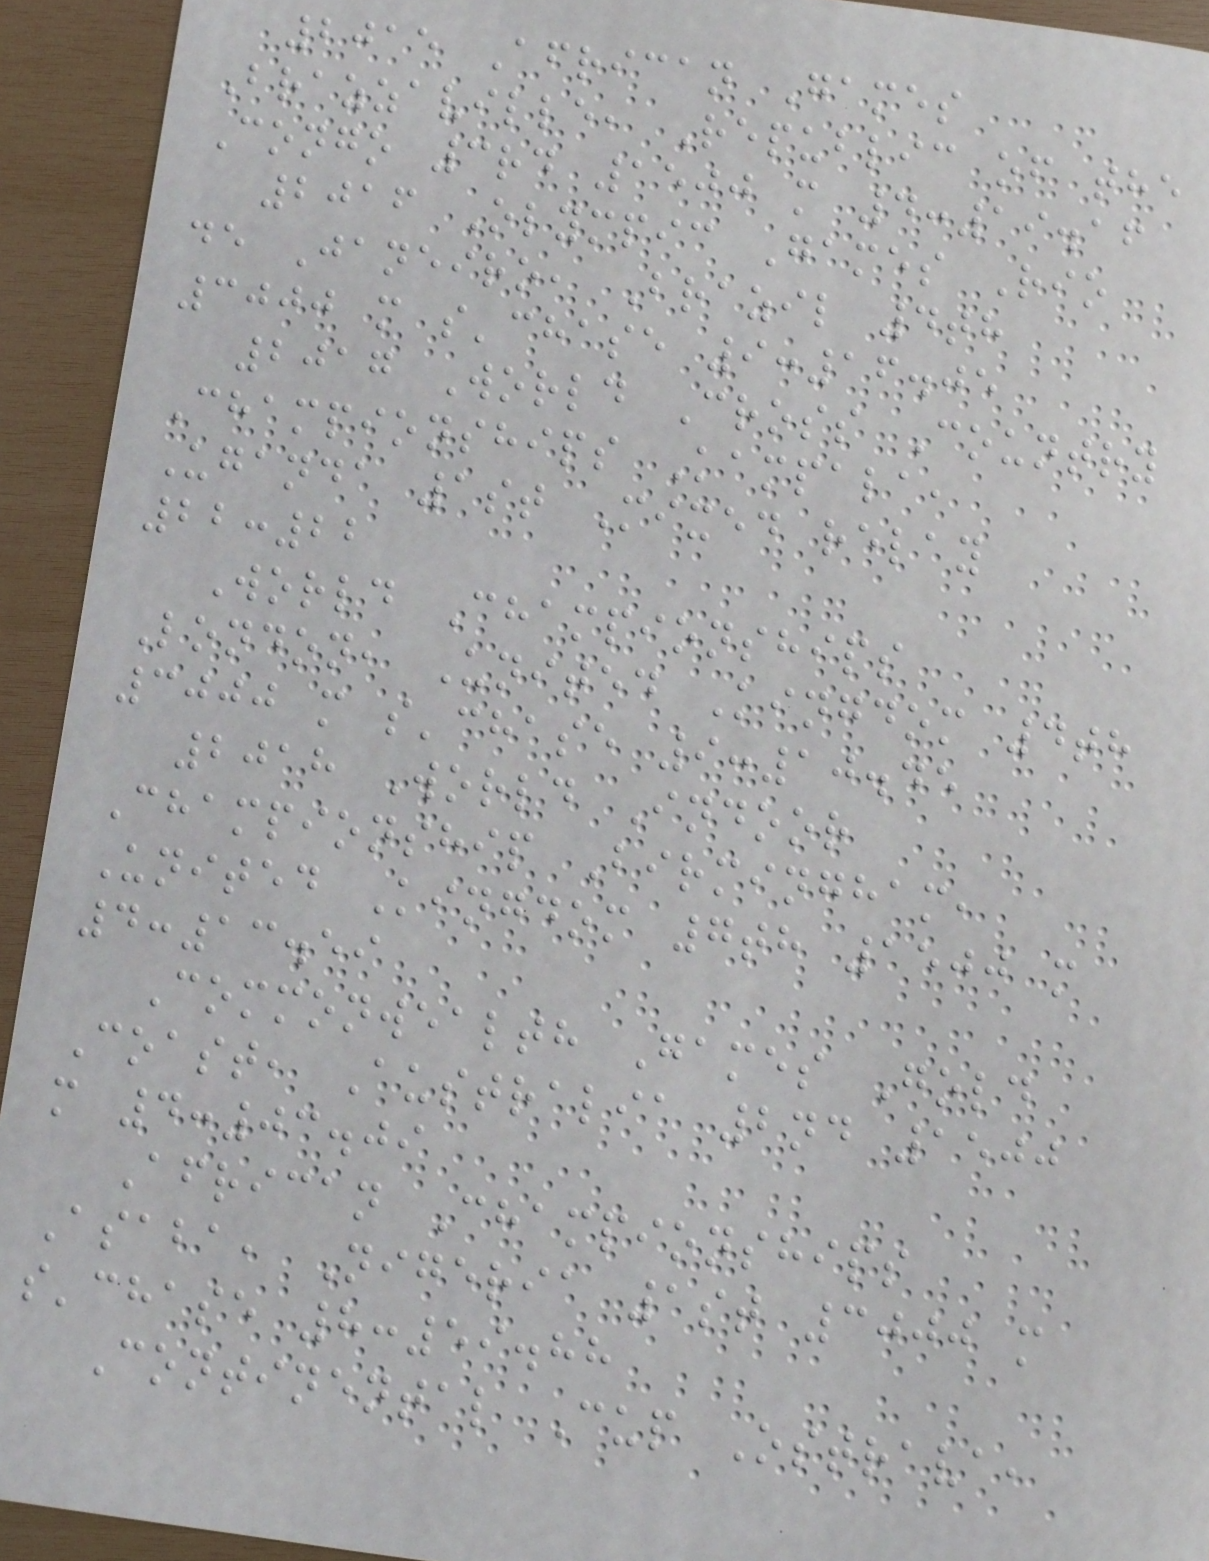2015 African Games
Brazzaville, Republic of the
Congo 3rd 1500 m 4:19.16
2016 Olympic Games Rio
de Janeiro, Brazil 4th
3000 m s'chase 9:16.05
2017 World Cross Country
Championships Kampala,
Uganda 1st Mixed relay
22:22
World Championships
London, United Kingdom 4th
3000 m s'chase 9:10.45
2018 World Indoor
Championship Birmingham,
United Kingdom 7th 1500 m
4:13.59
Commonwealth Games Gold
Coast, Australia 2nd 1500
m 4:03.09
African Championships
Asaba, Nigeria 1st 3000 m
s'chase 8:59.88
Continental Cup Ostrava,
